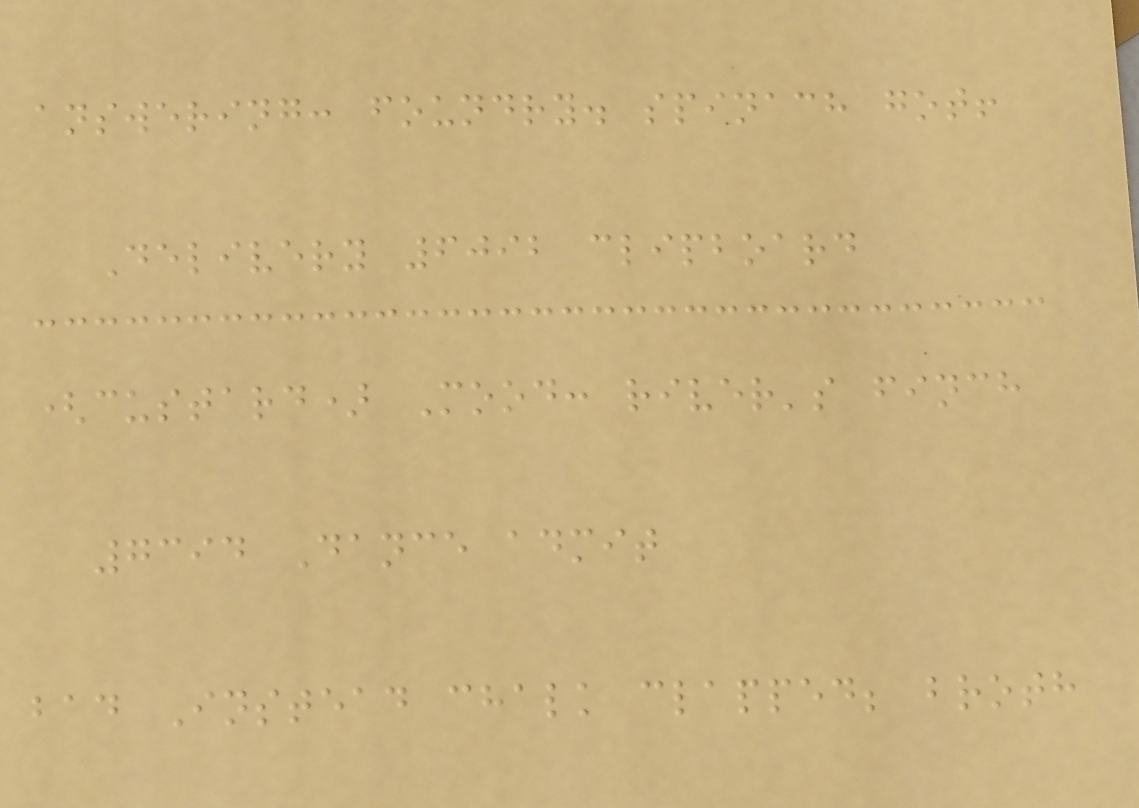answering: foundry. spinach got!
Delivery 6092 clipboard
(custard) Mood: river's finch
7394 Dance admit
bad Instead chalk clapped; broth
